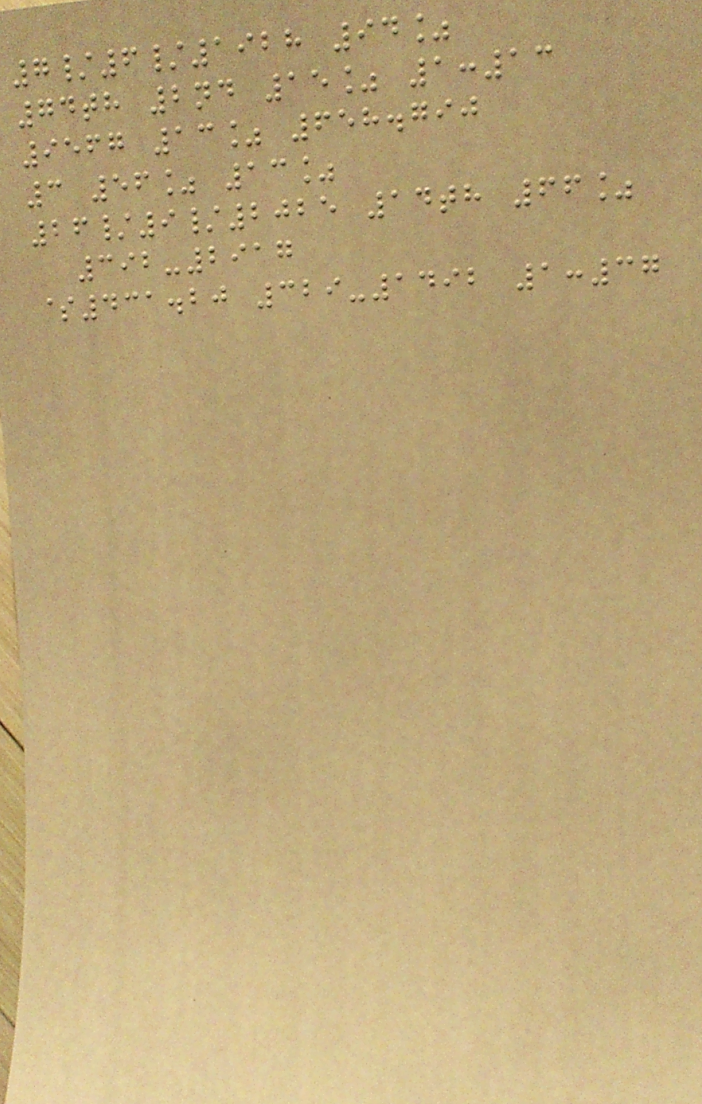7/6/1928 94%
74th 2nd 15% 1:13
9567 13% 658.790
3 56% 13%
26/9/2025 14th 66%
392-2917
$431.20 329-1492 1:37
